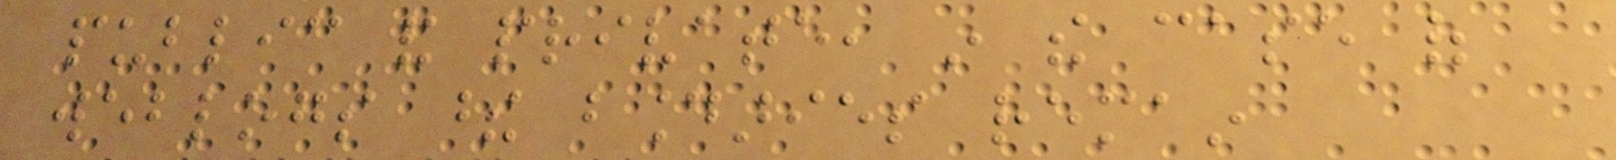public and private, in the case of
weblogs these boundaries remain
